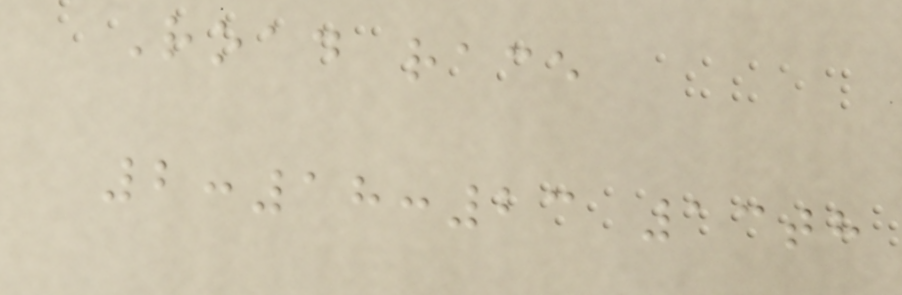Road race
2:18:23 13th
